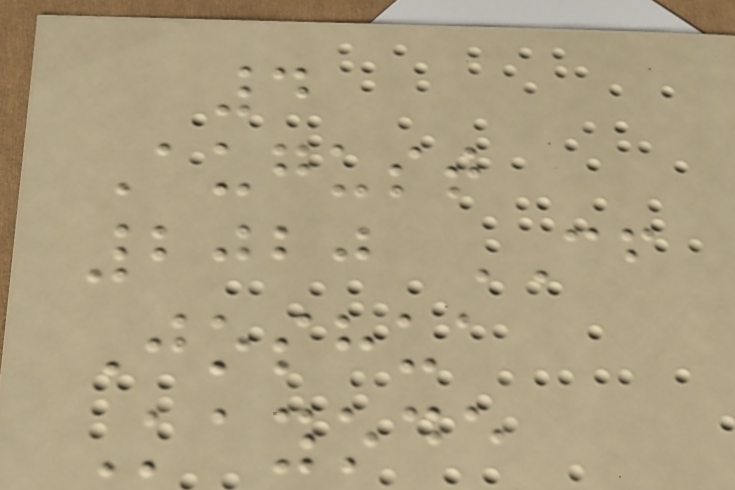4
August
2020 CF
Joshua
Kayode
